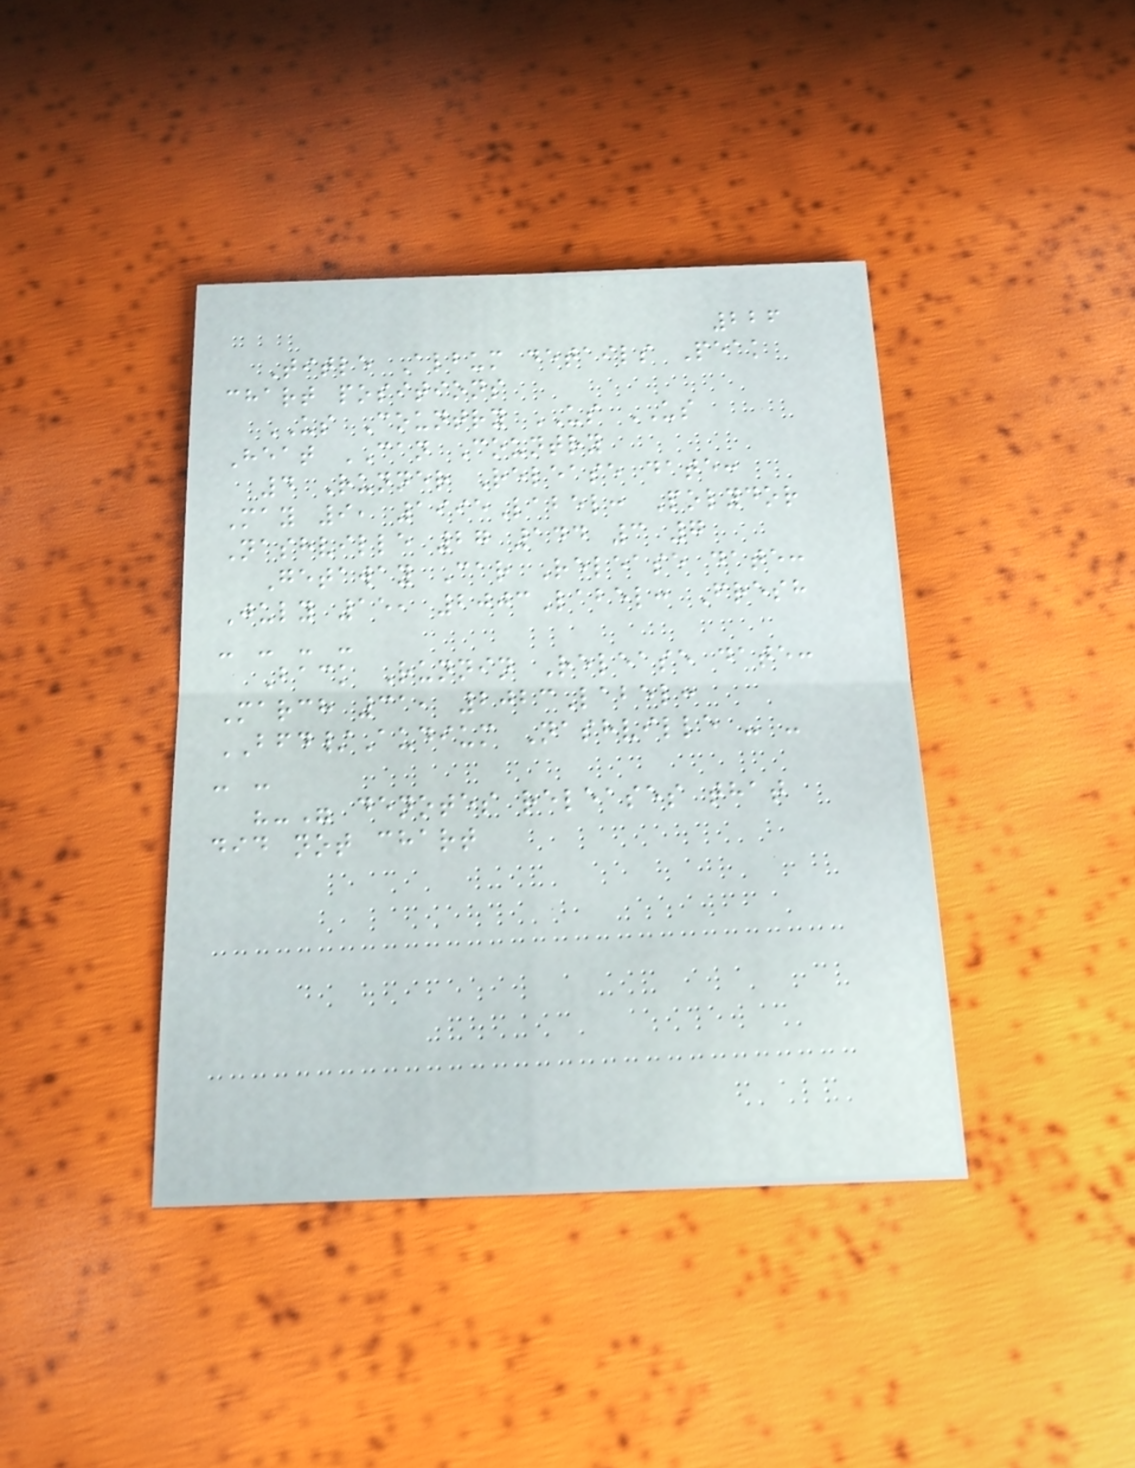226
Title Album details Peak
chart positions
US Country US US
Heat CAN Country
4 Runner Release date:
May 9, 1995Label: Polydor
Nashville 27 144 3 7
Getaway Car Release date:
July 15, 2003Label: Fresh
- - - -
Back Runnin Release date:
March 31, 2023Label:
BFD/Audium Nashville - -
- -
"-" denotes releases that
did not chart
